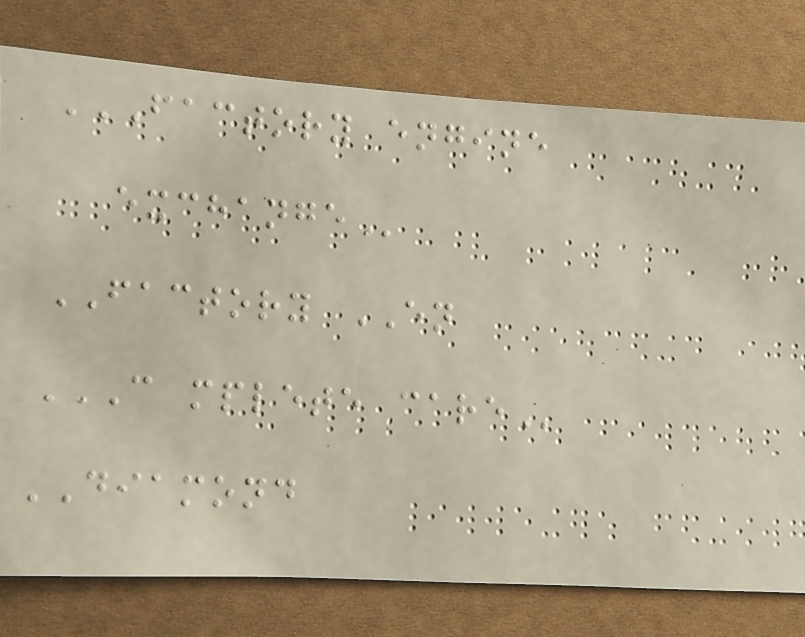FACTORY ENGINE
EXCHANGE
FACTORY EN
C MPLETE CARE
DIAMOND
